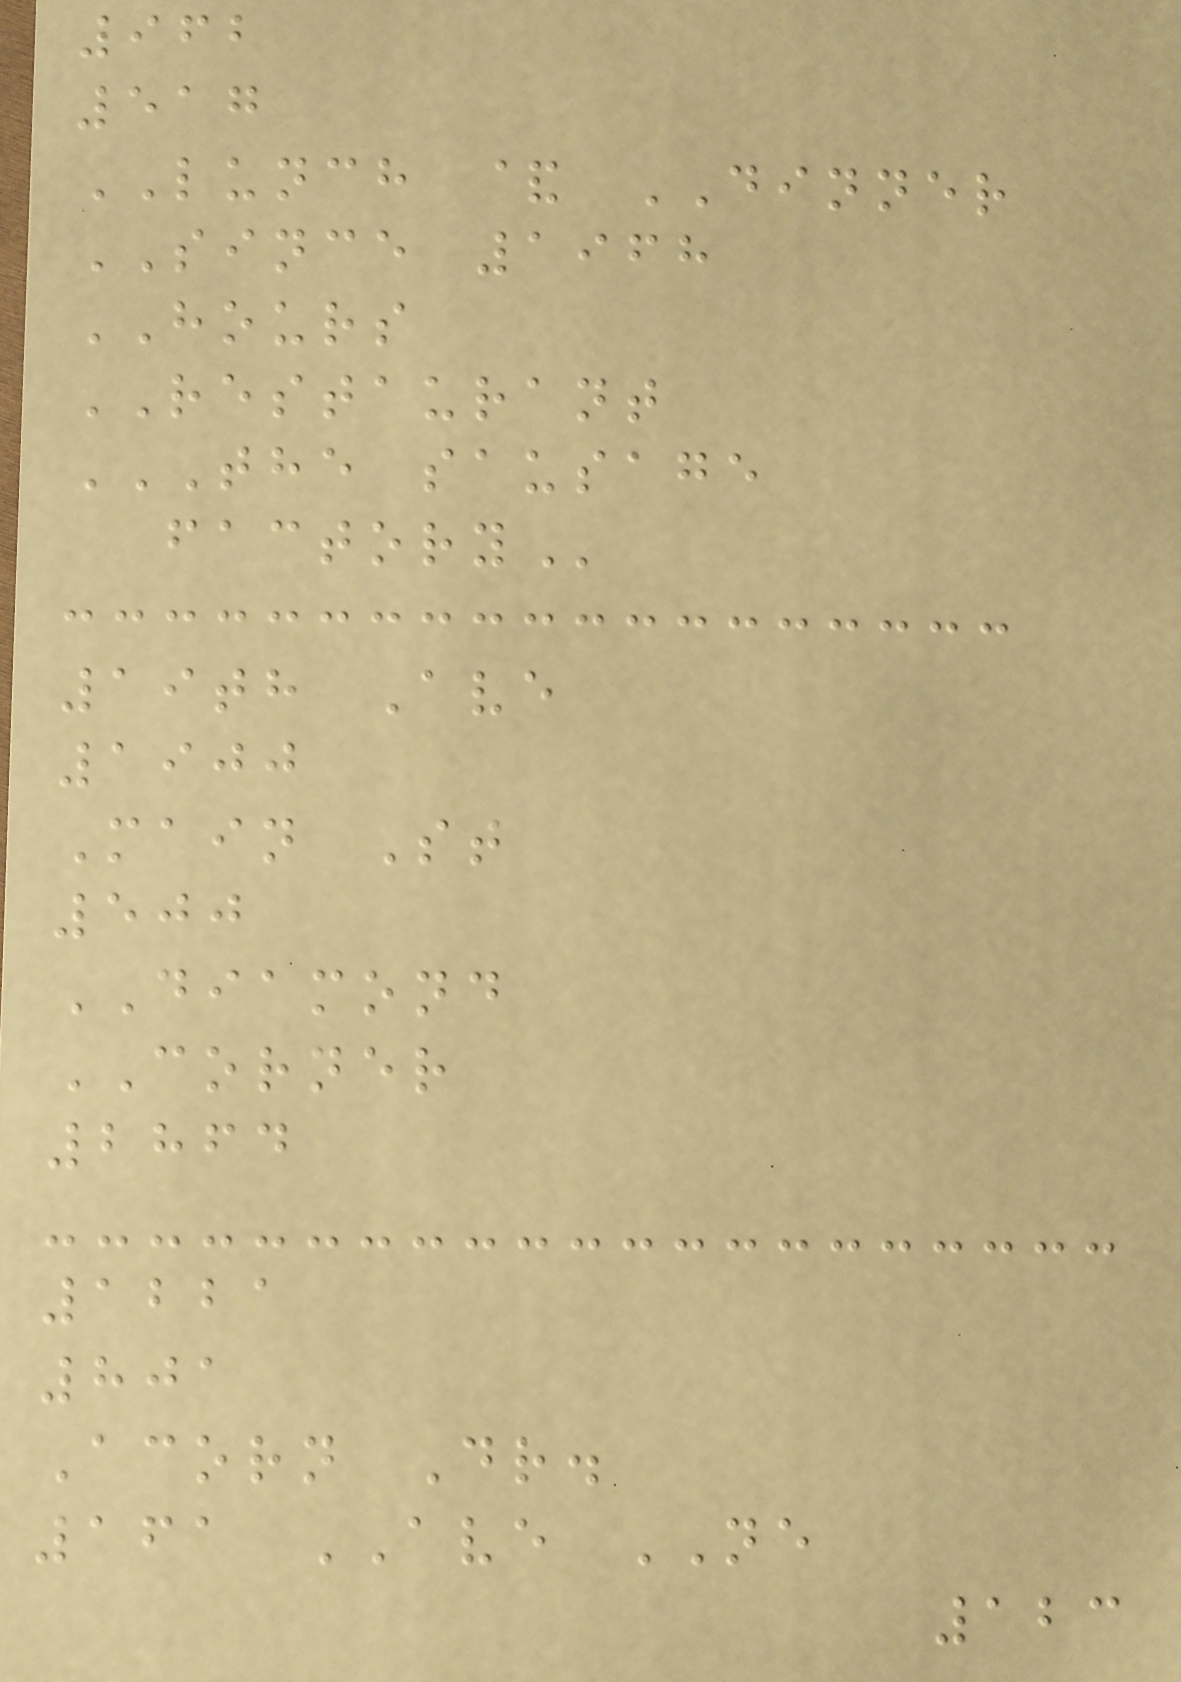962
517
LUNCH & DINNER
SINCE 1968
HOURS
RESTAURANT
THE SAUSAGE
FACTORY
19th Ave
1900
Main St
500
DIAMOND
CORNER
2864
1221
801
Acorn Dr.
161 AVE NE
123
